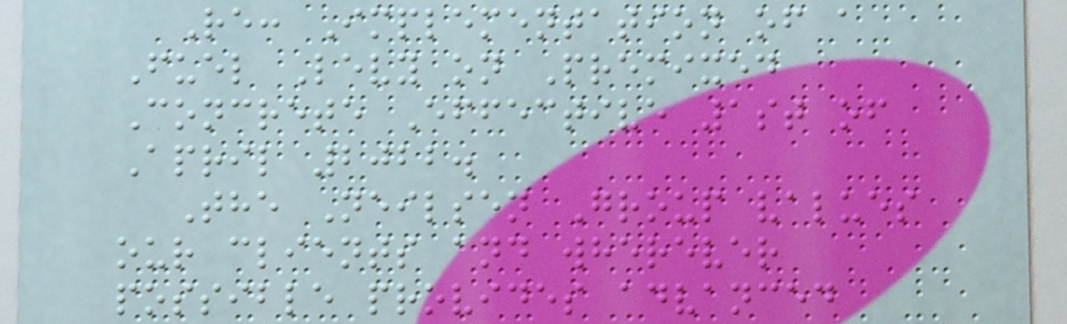Re: Implementation of a
Fuel Levy on Premixed
Concrete Effective 1st of
April 2022.
The Neilsen Group values
our clients and wherever
possible provides advanced
